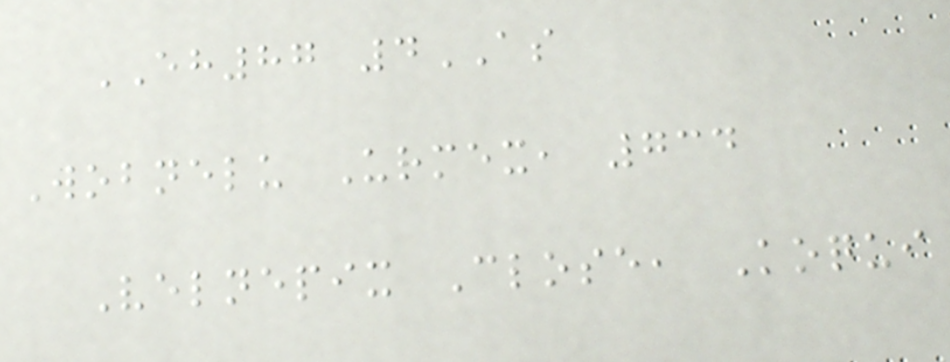EH87 4AS
Wobnelu Urmex, 734
Velnepix Close, Koqui
